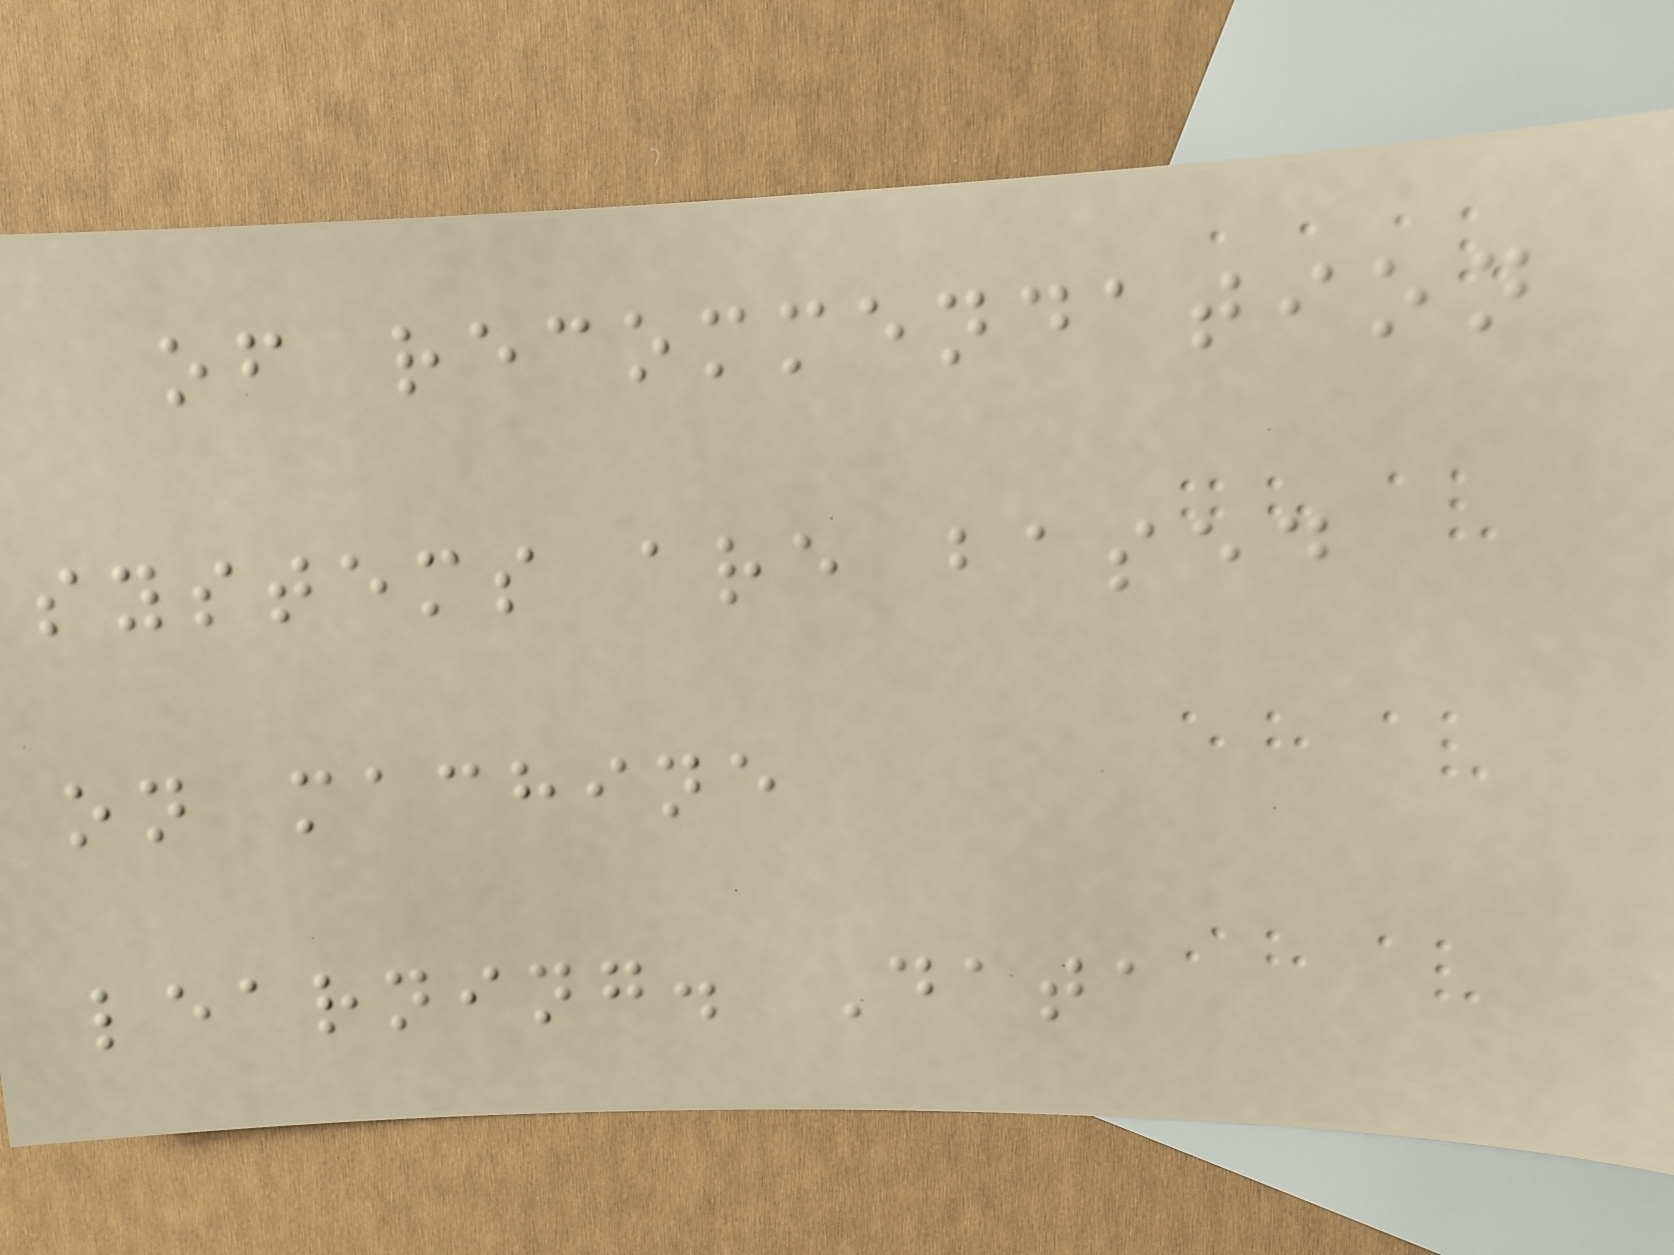of recommendation
systems are based
on machine
learning. Data
